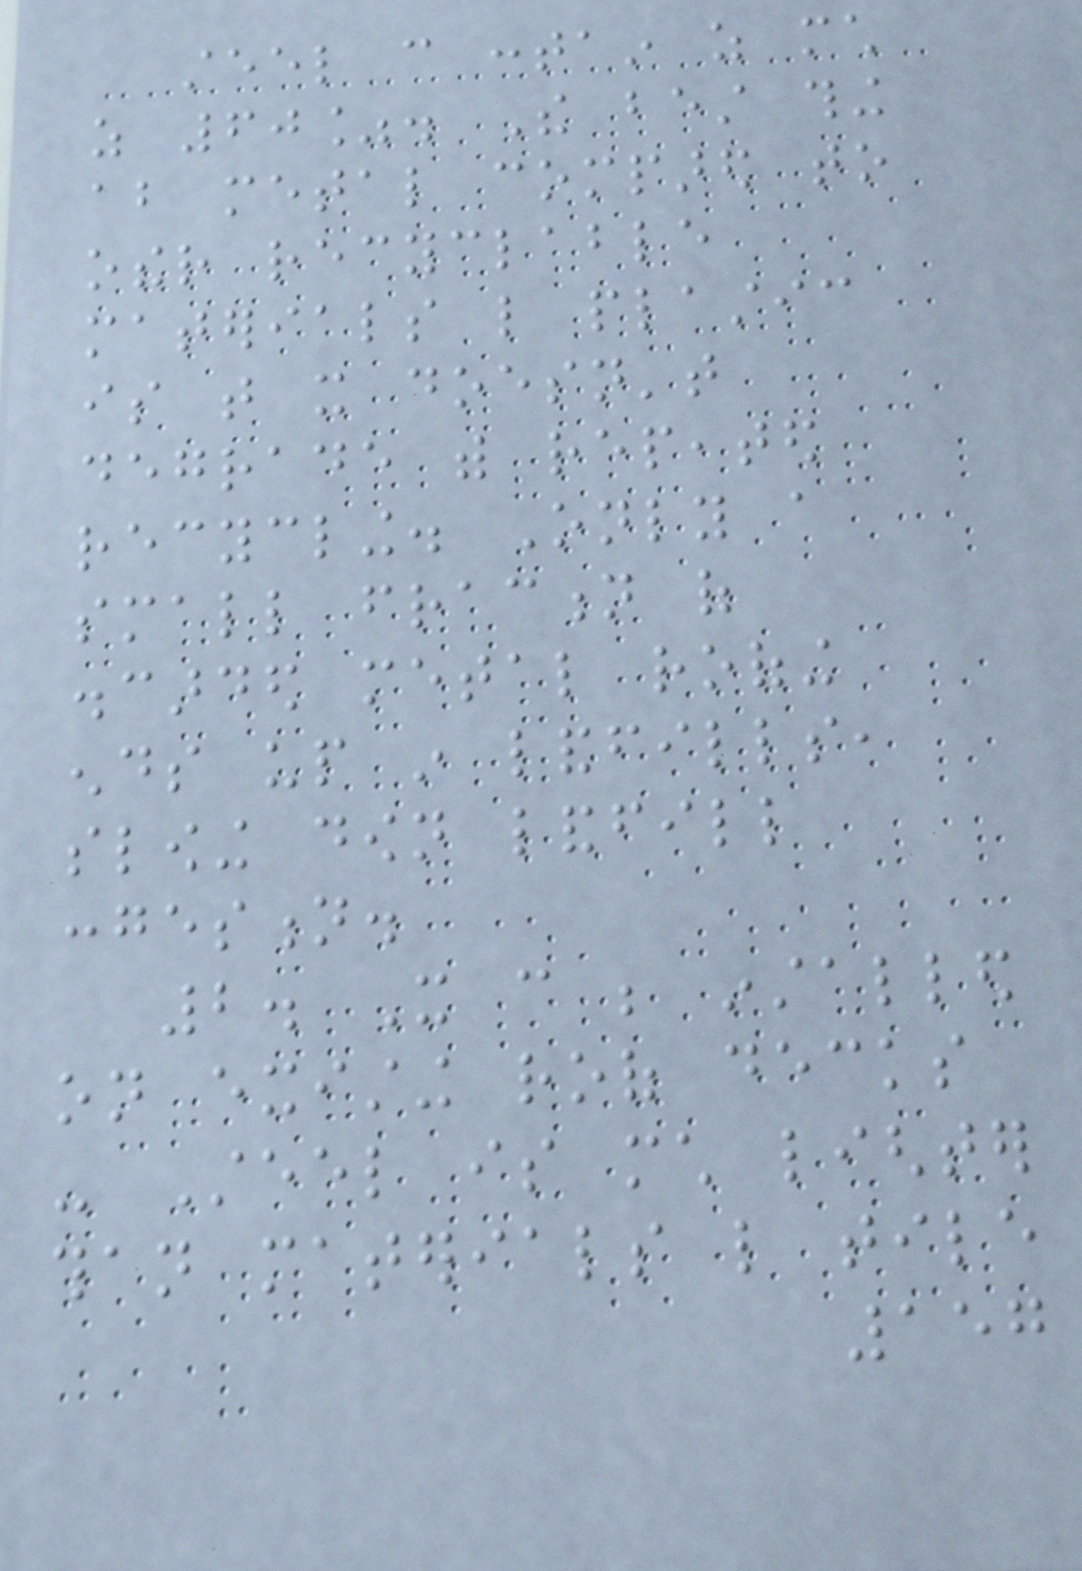steel can contain as much
as 60%. The best thing
about metal compared to
other recyclable
materials like plastic
is that it doesn't
degrade with repeated
recycling. Only a
small fraction of
discarded metal roofing
ends up in landfills,
slowing down landfill
congestion.
2. It can be installed
on existing roof decks
- Steel is much lighter
than materials like tile
157
